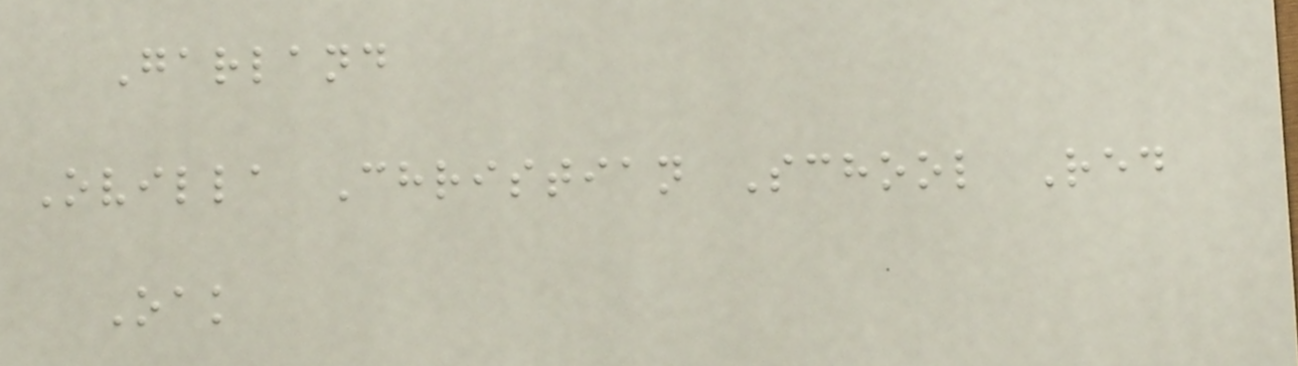Garland
Ovilla Christian School Red
Oak
